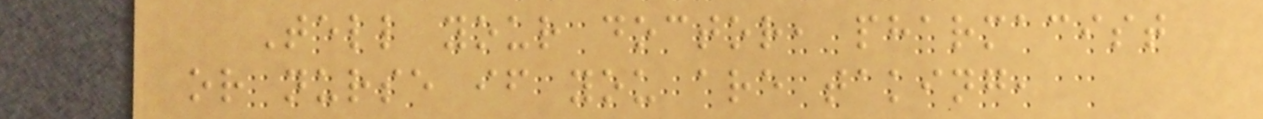Tell your doctor, pharmacist
or nurse if you are taking,
